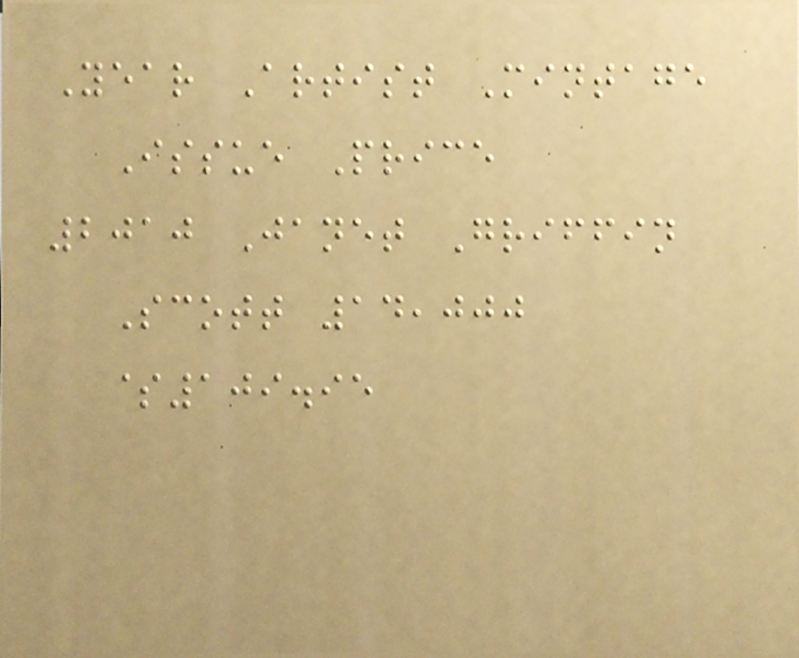Year Artist Mintage
Issue Price
2010 Janet Griffin
Scott 14,000
$109.95
